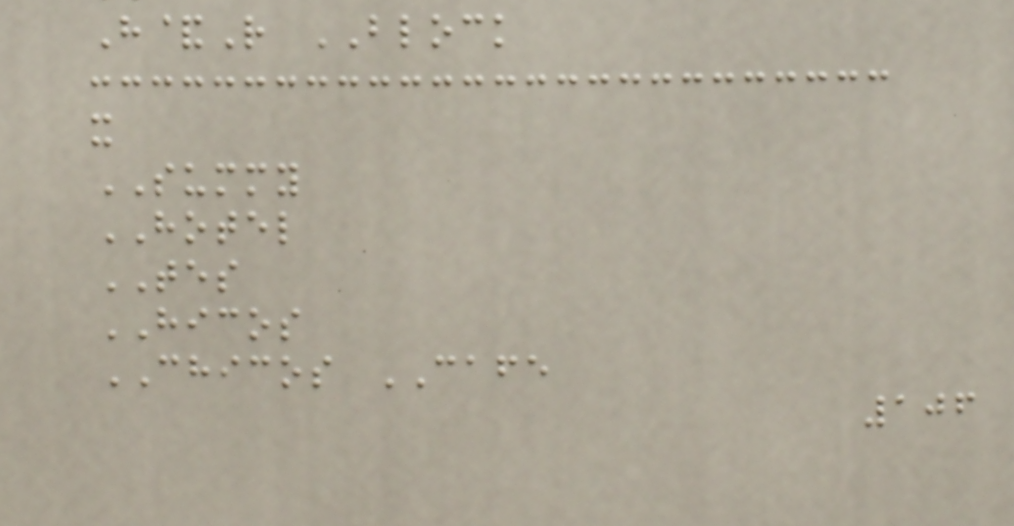H&R BLOCK
x
SUMMY
HOTEL
TES
HICOS
CHICOS CAFE
106
